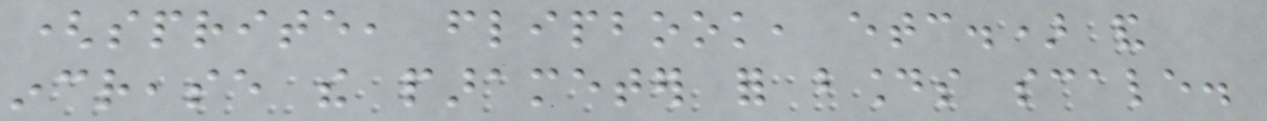(sprite, flipbook, etc.) and
increase the parameter for bounds scale.
